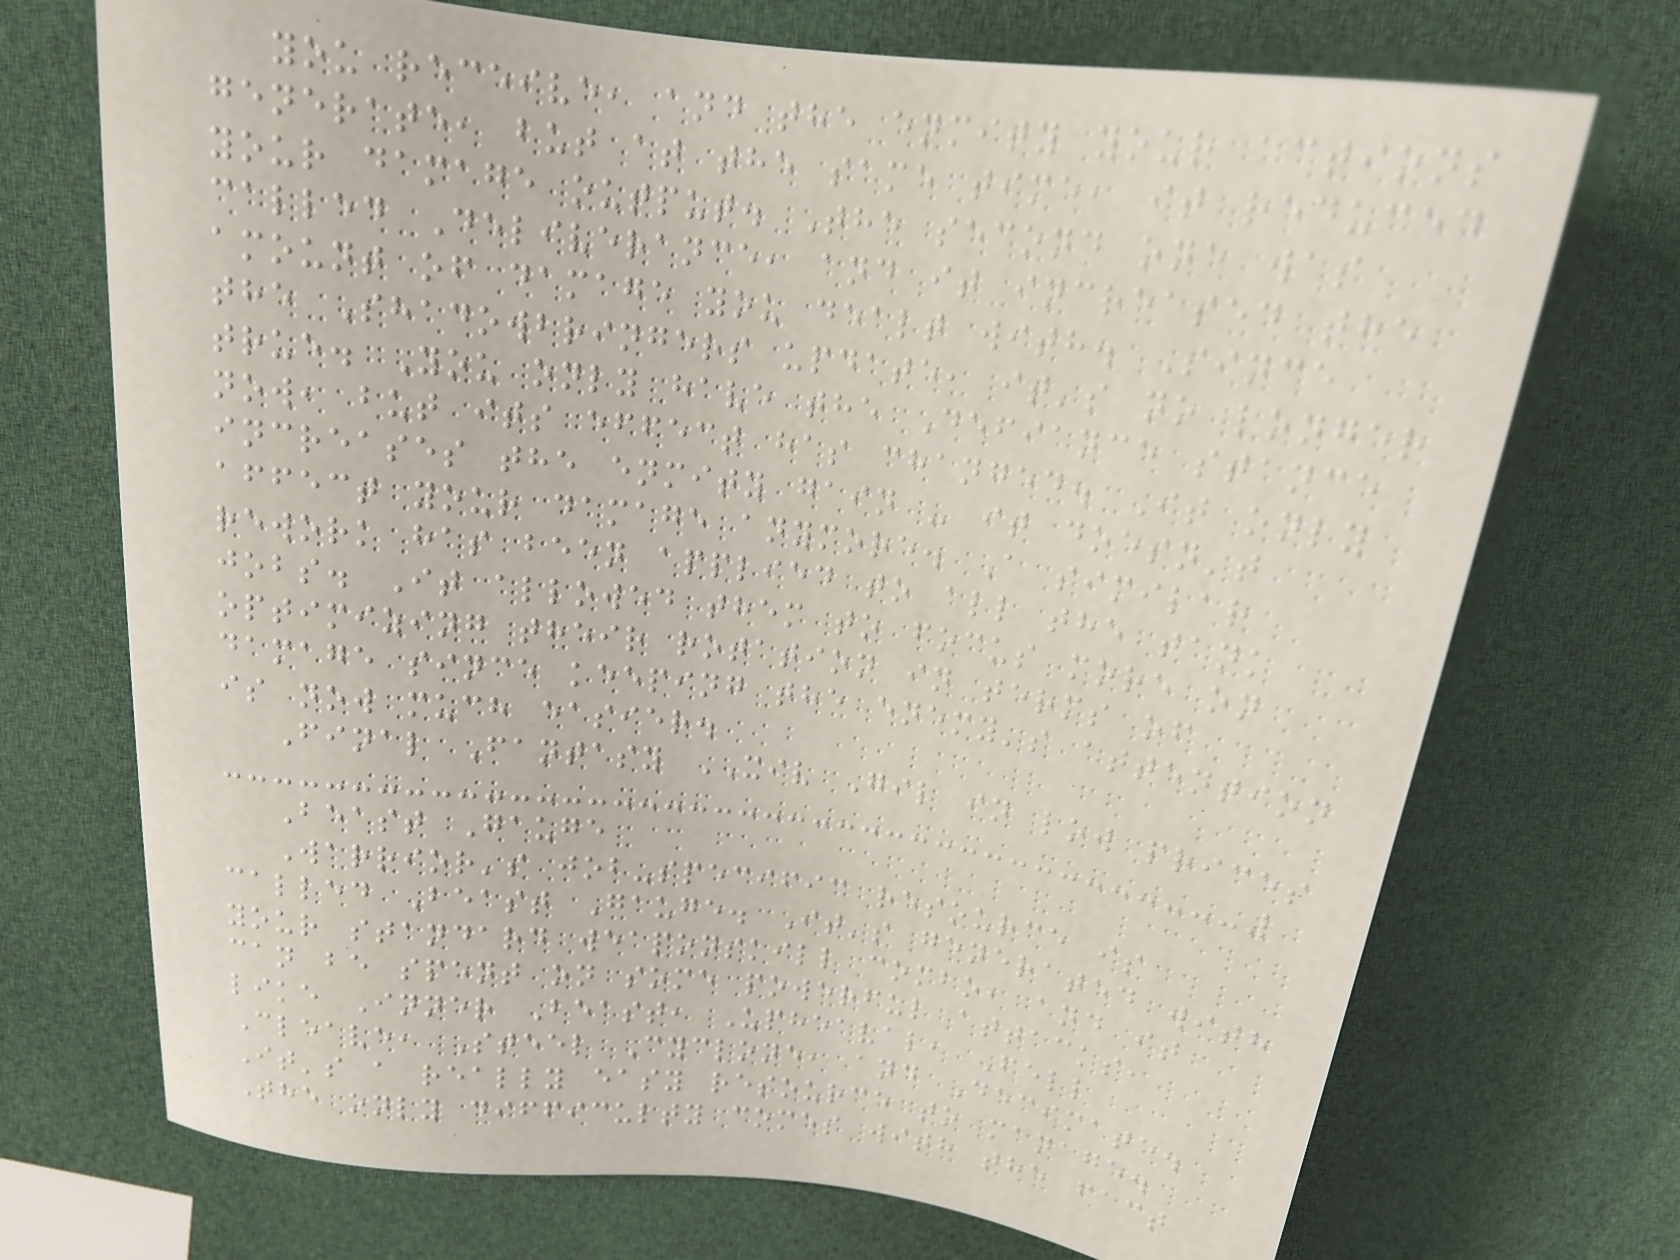you receive, and the enmity your actions
generate, but at the same time, it reduced
your damage output. The second one was
called Deliverance, and it increased the
amount of damage you dealt with. Since
the Shadowbringers update, it's no longer
true. You only have the Defiance stance
now, but its effect has changed. It only
increases the enmity gain - it doesn't
affect your damage anymore. A similar
rework has been applied to all the tank
jobs. It allowed them to focus more on
optimizing their rotation in terms of
damage since keeping the enemy's attention
is now much easier.
Final Fantasy XIV Gil in low prices
Beast Gauge
Warrior's job-specific resource is
called Beast Gauge. It's generated with
your standard weaponskill combo, and it
can be spent on some powerful attacks,
like Inner Beast, Upheaval, Fell
Cleave, Steel Cyclone, and Decimate.
It's a really easy resource to manage.
The only difficulty comes with the fact
